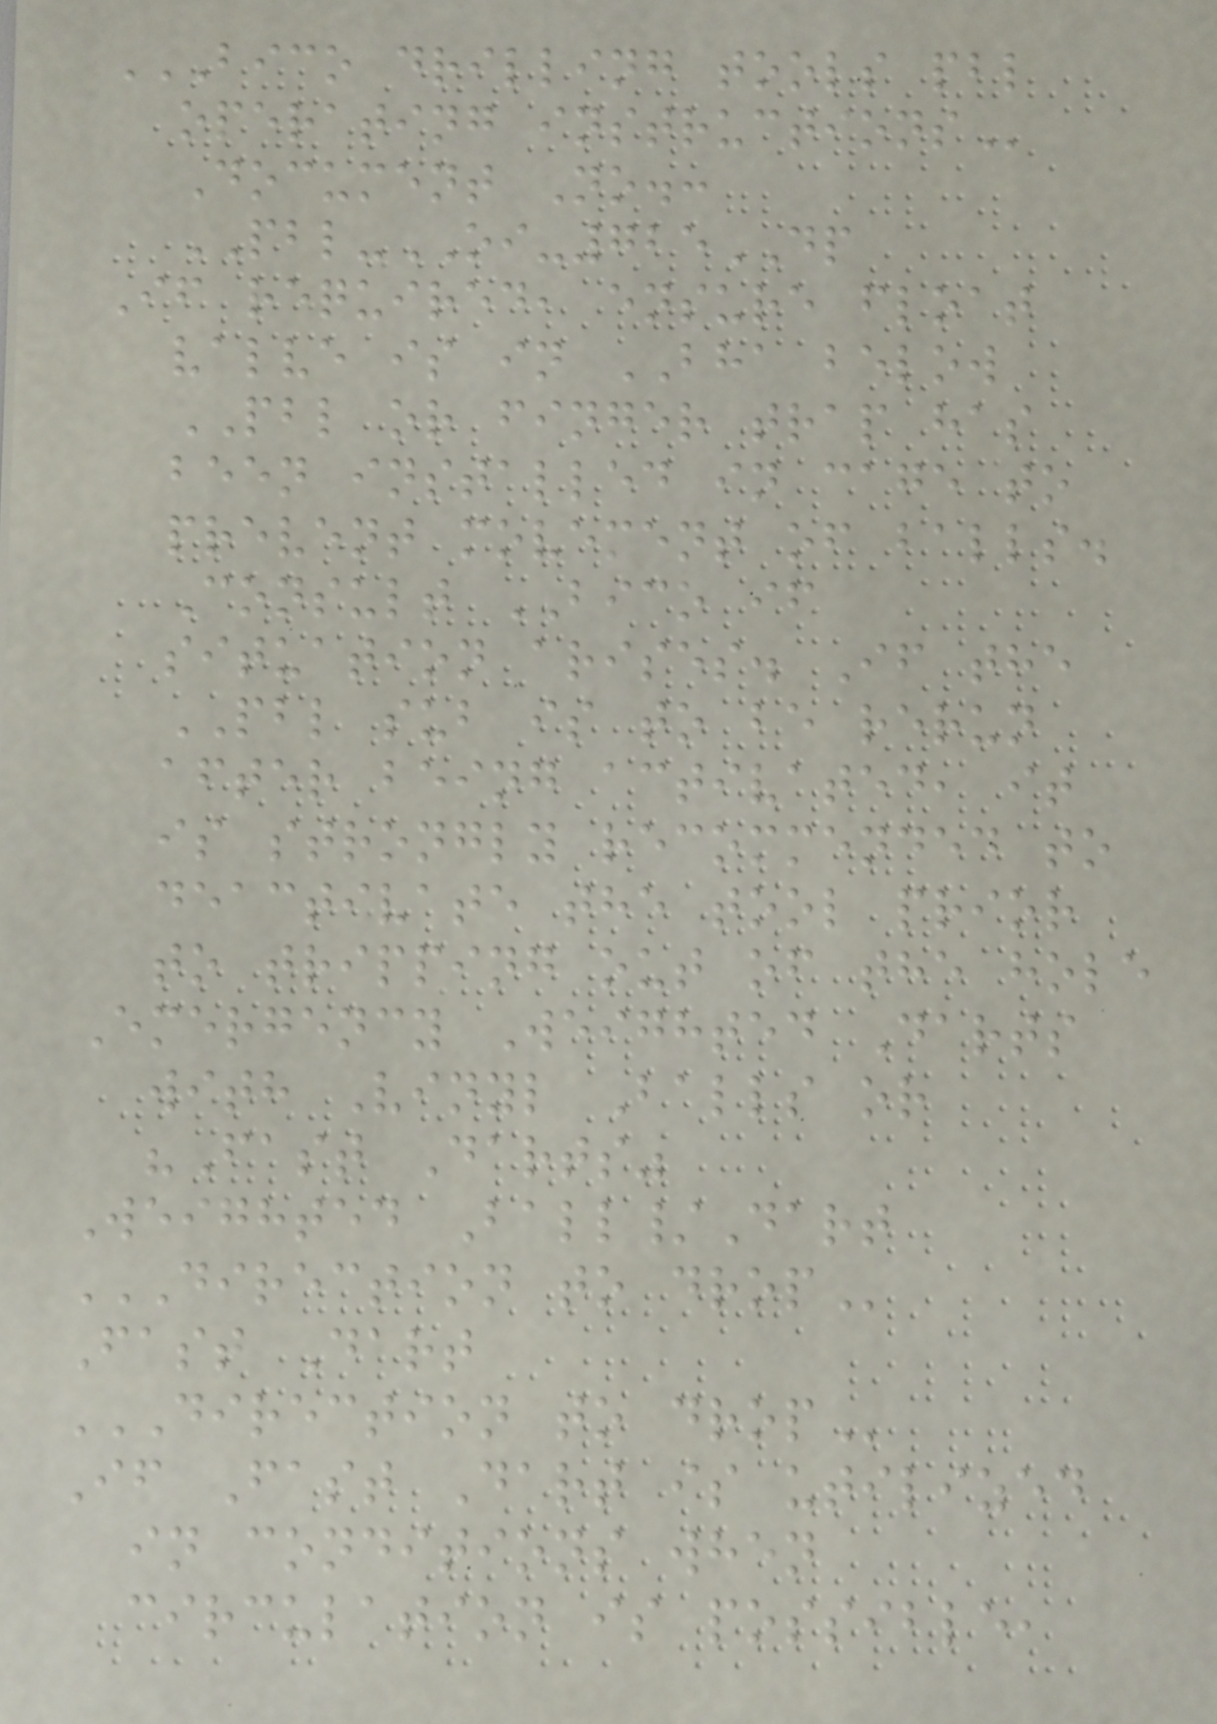BICO DRILLING TOOLS PBL
OPERATING INSTRUCTIONS
Document No.:
PBL-OI-725DP
If required, ensure float
valve is in BHA below
PBL or finger trap has
been installed in cage to
prevent movement of balls.
Consult BICO if
situation arises. If the
PBL sub is to be rerun
after being activated, it
is strongly recommended to
deactivate the tool prior
to tripping out of the hole
Emergency Weighted Darts
with Vinyl Balls or
"Fast Darts"
Weighted Ball/Dart
DIRECTION TO DROP
Fast Dart
DIRECTION TO DROP
If Fast Dart is utilized
in conditions when
circulation is possible,
